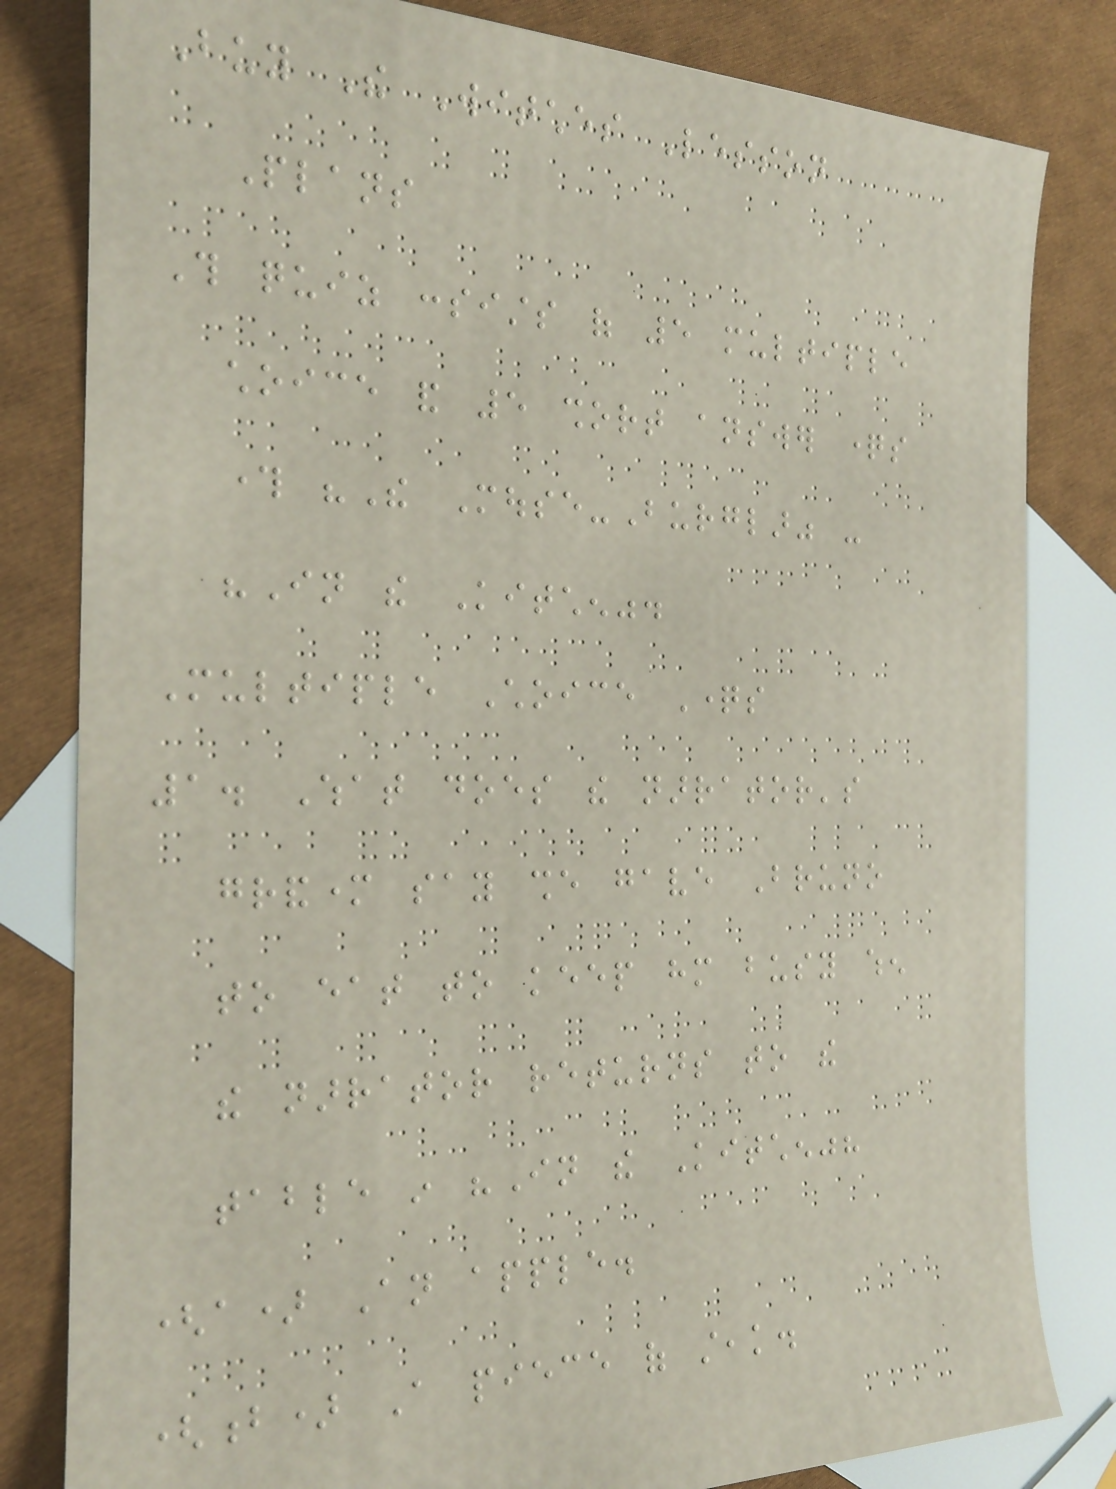Buy The Witches Lesson
Plans
This quiz consists of 5 multiple
choice and 5 short answer questions
through "The Mouse-Burglar" -
"In the Kitchen".
Multiple Choice Questions
1. What does the narrator's
grandmother say she gave Bruno
to eat to keep him busy when
the narrator returns to the
table in "In the Kitchen"?
(a) An apple.
(b) A piece of steak.
